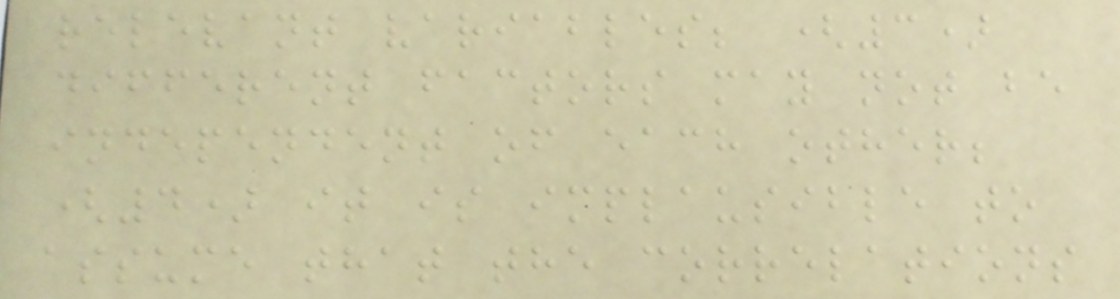relevant variables; (3)
different factors may not be
independent of each other;
(4) it is implausible to
assume that the correlations
